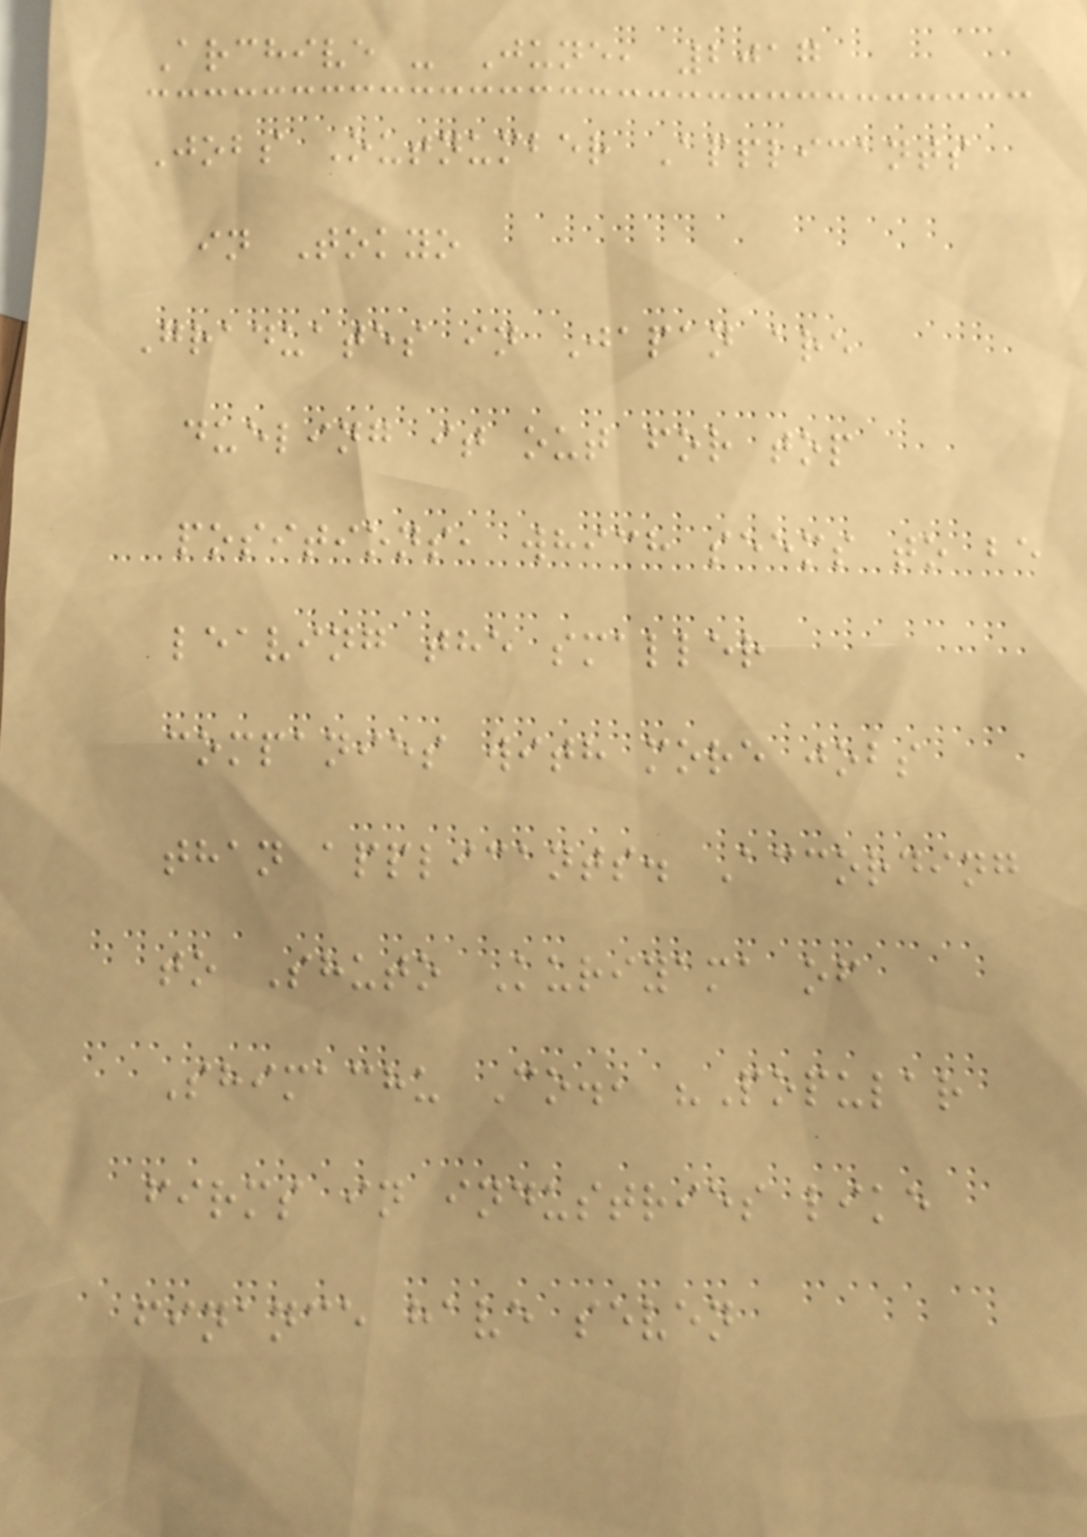Archive - June, 2017
Jobs Outnumber Applicants
in Tokyo
Graduates in Japan are
dueling it out for top
positions, which seems to be
leaving the smaller
companies with more jobs
than applicants. According
to Shuto Kuriyama of
Shimachu Co., "Popular
firms in industries like
finance have seven
